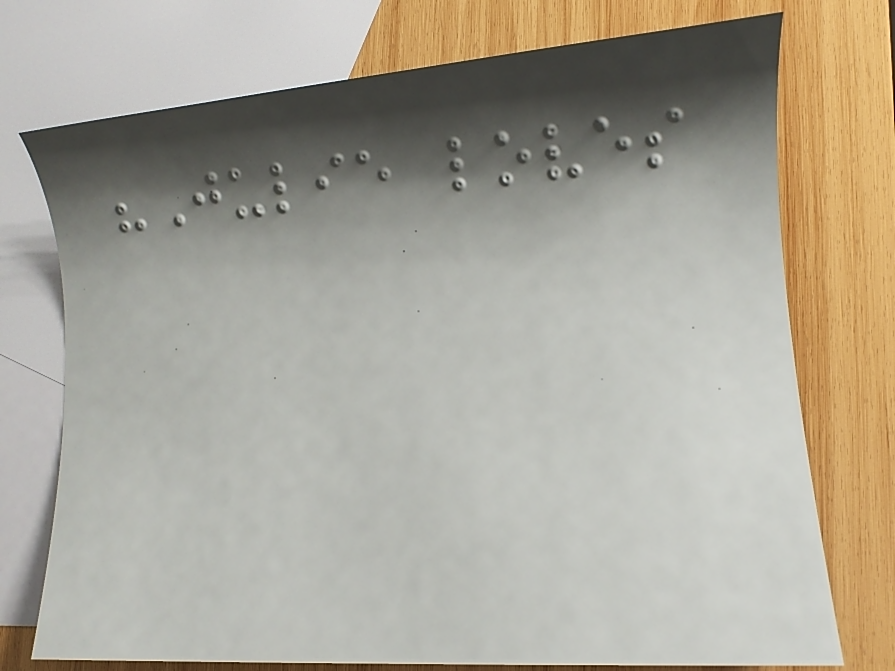"Julie loves
